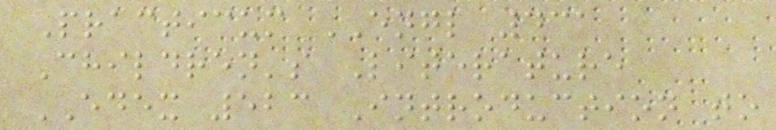Practicum ENGL 431
Children's Literature
EDEX 523 Introduction to
